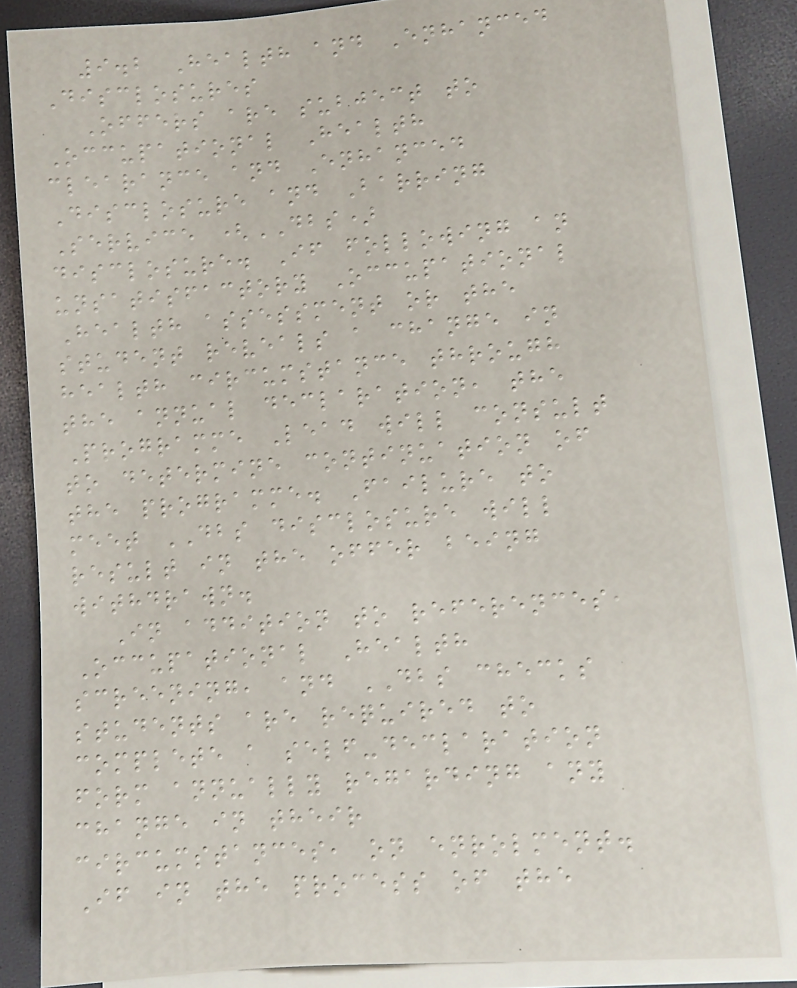9.2 Health and Enhanced
Disclosures
Offers are subject to
Occupational Health
clearance and Enhanced
Disclosure and Barring
Service (DBS)
disclosure. If following an
unsatisfactory Occupational
Health assessment or the
student reveals a change in
health circumstance through
the annual declaration, the
Programme Lead will consult
to determine continuation of
the programme. Failure to
meet DBS disclosure will
result in the offer being
withdrawn.
In addition to references,
Occupational Health
screening, and DBS checks
students are required to
complete a self-declaration
form annually regarding any
change in their
circumstances, on enrolment.
If in the process of the
